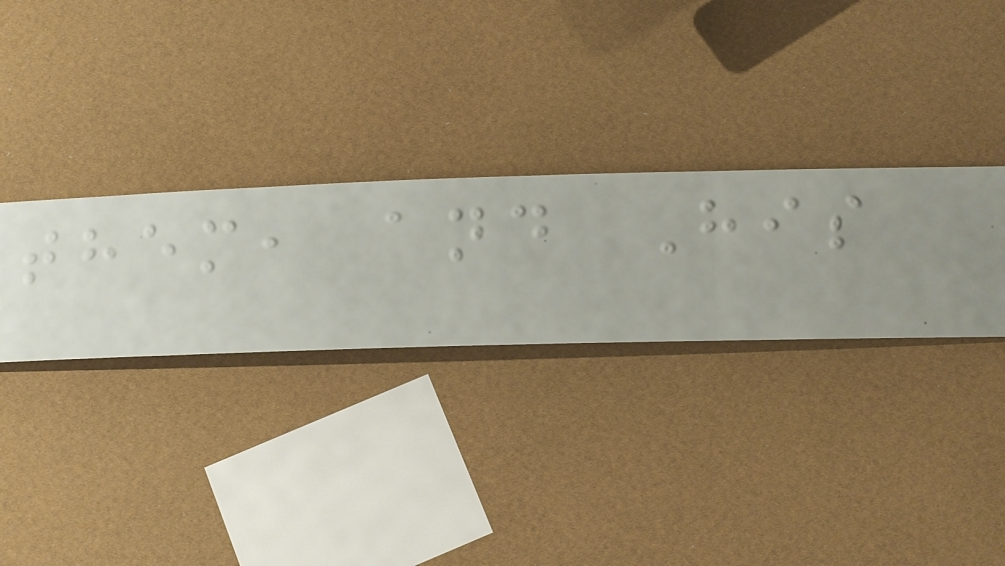them, and His
